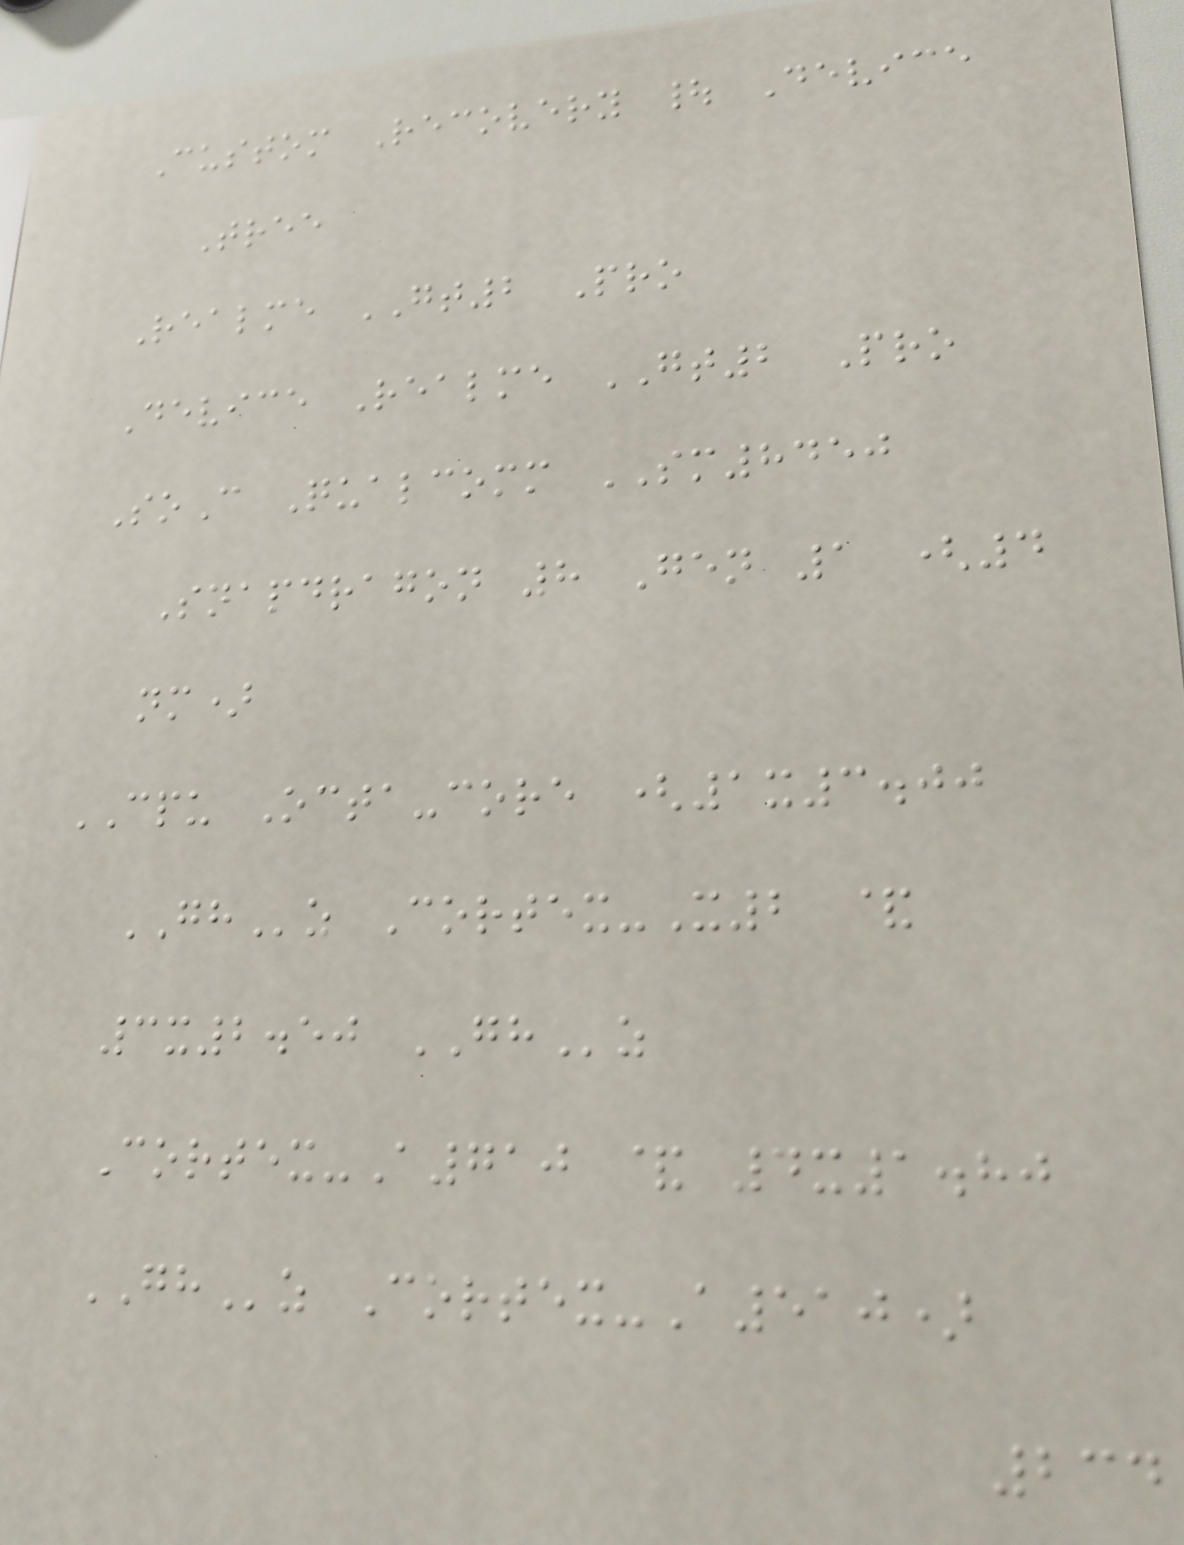Custom Recovery | Device
Tree
Realme GT2 Pro
Device Realme GT2 Pro
SoC Qualcomm SM8450
Snapdragon 8 Gen 1 (4
nm)
CPU Octa-core (1x3.00
GHz Cortex-X2 &
3x2.50 GHz
Cortex-A710 & 4x1.80
GHz Cortex-A510)
234
